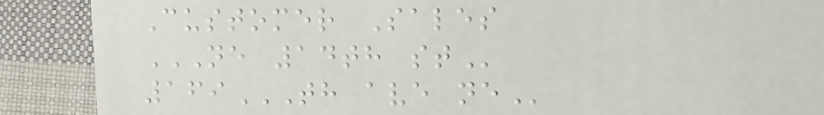Customer Sales
NE 14TH ST
169TH AVE NE
